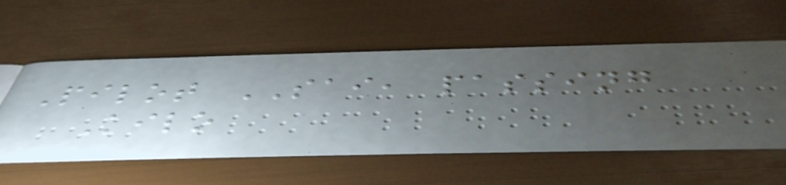Pilot SAI, passing
Kilo
